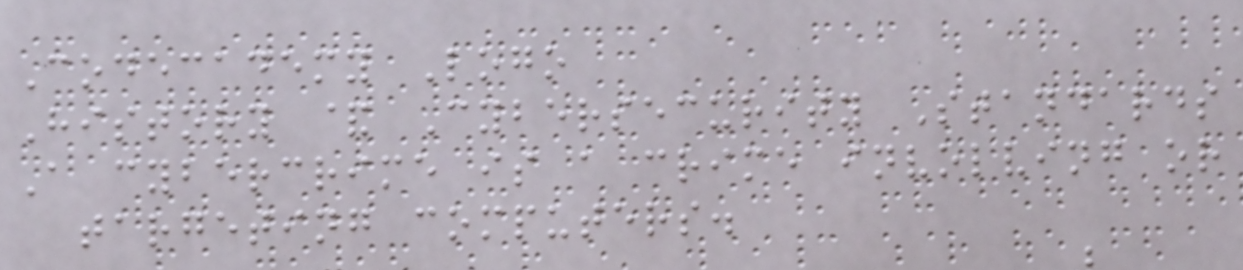Codecademy Logo
History & Cybersecurity Standards
A cybercrime is a crime involving or
targeting computers.
